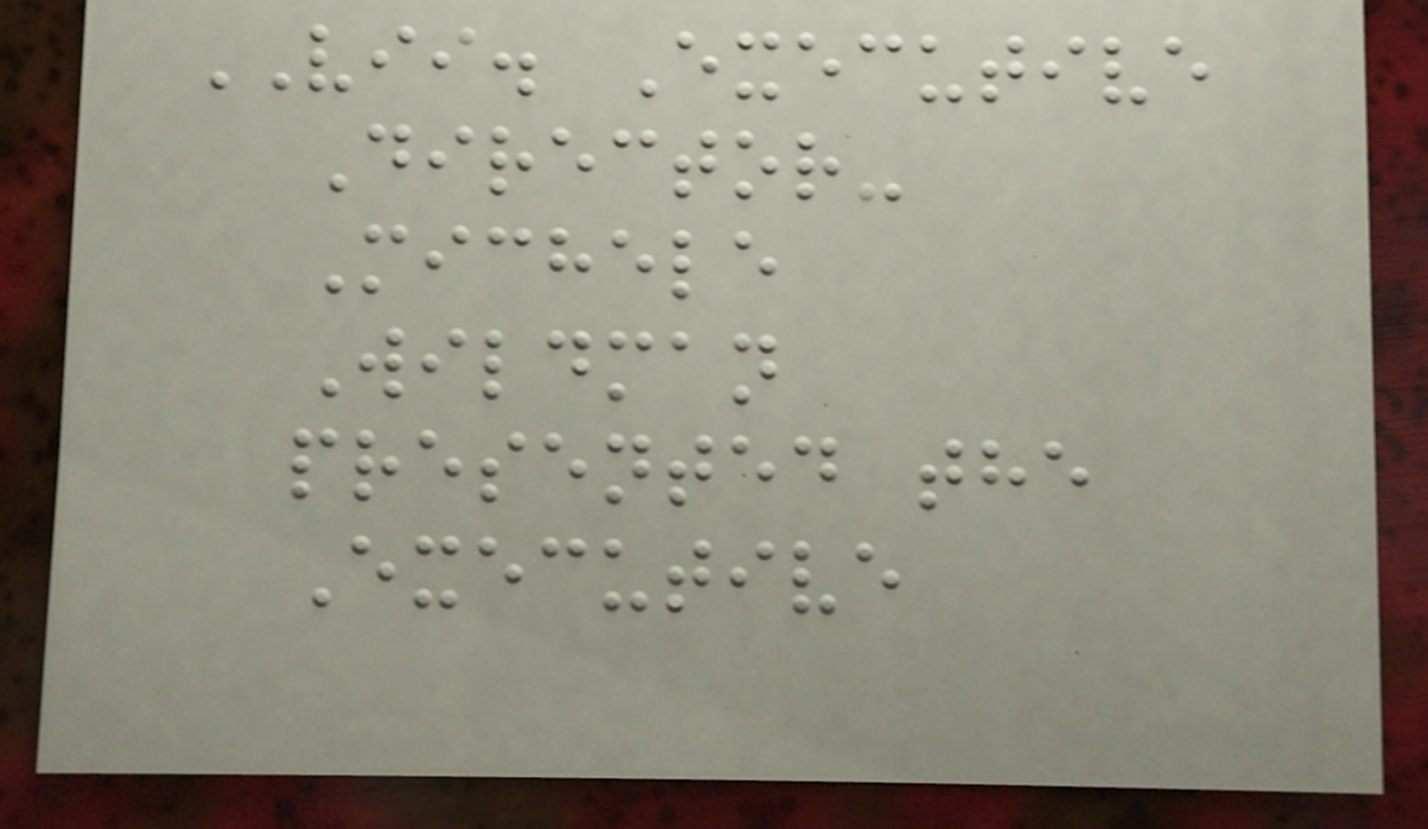VII. Executive
Director-
Michele
Wildman
presented the
Executive
